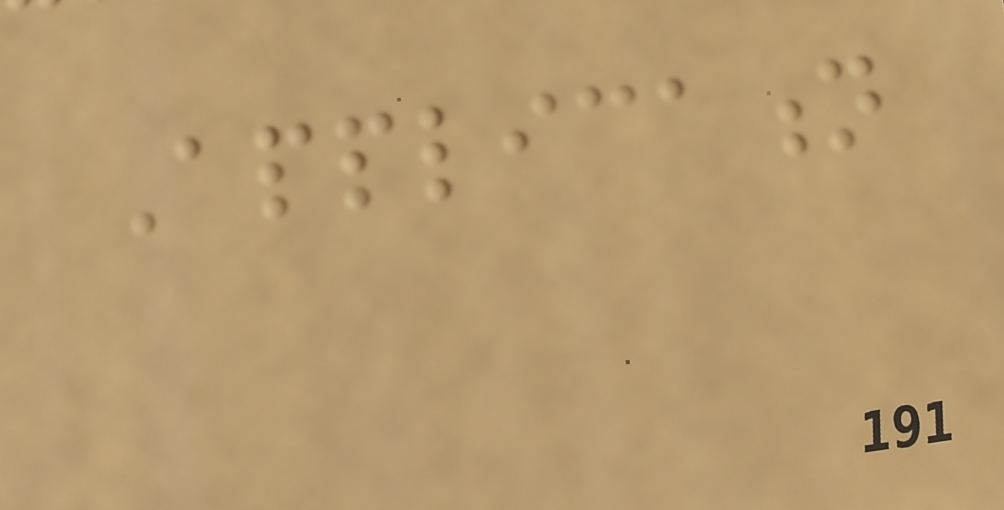Application
